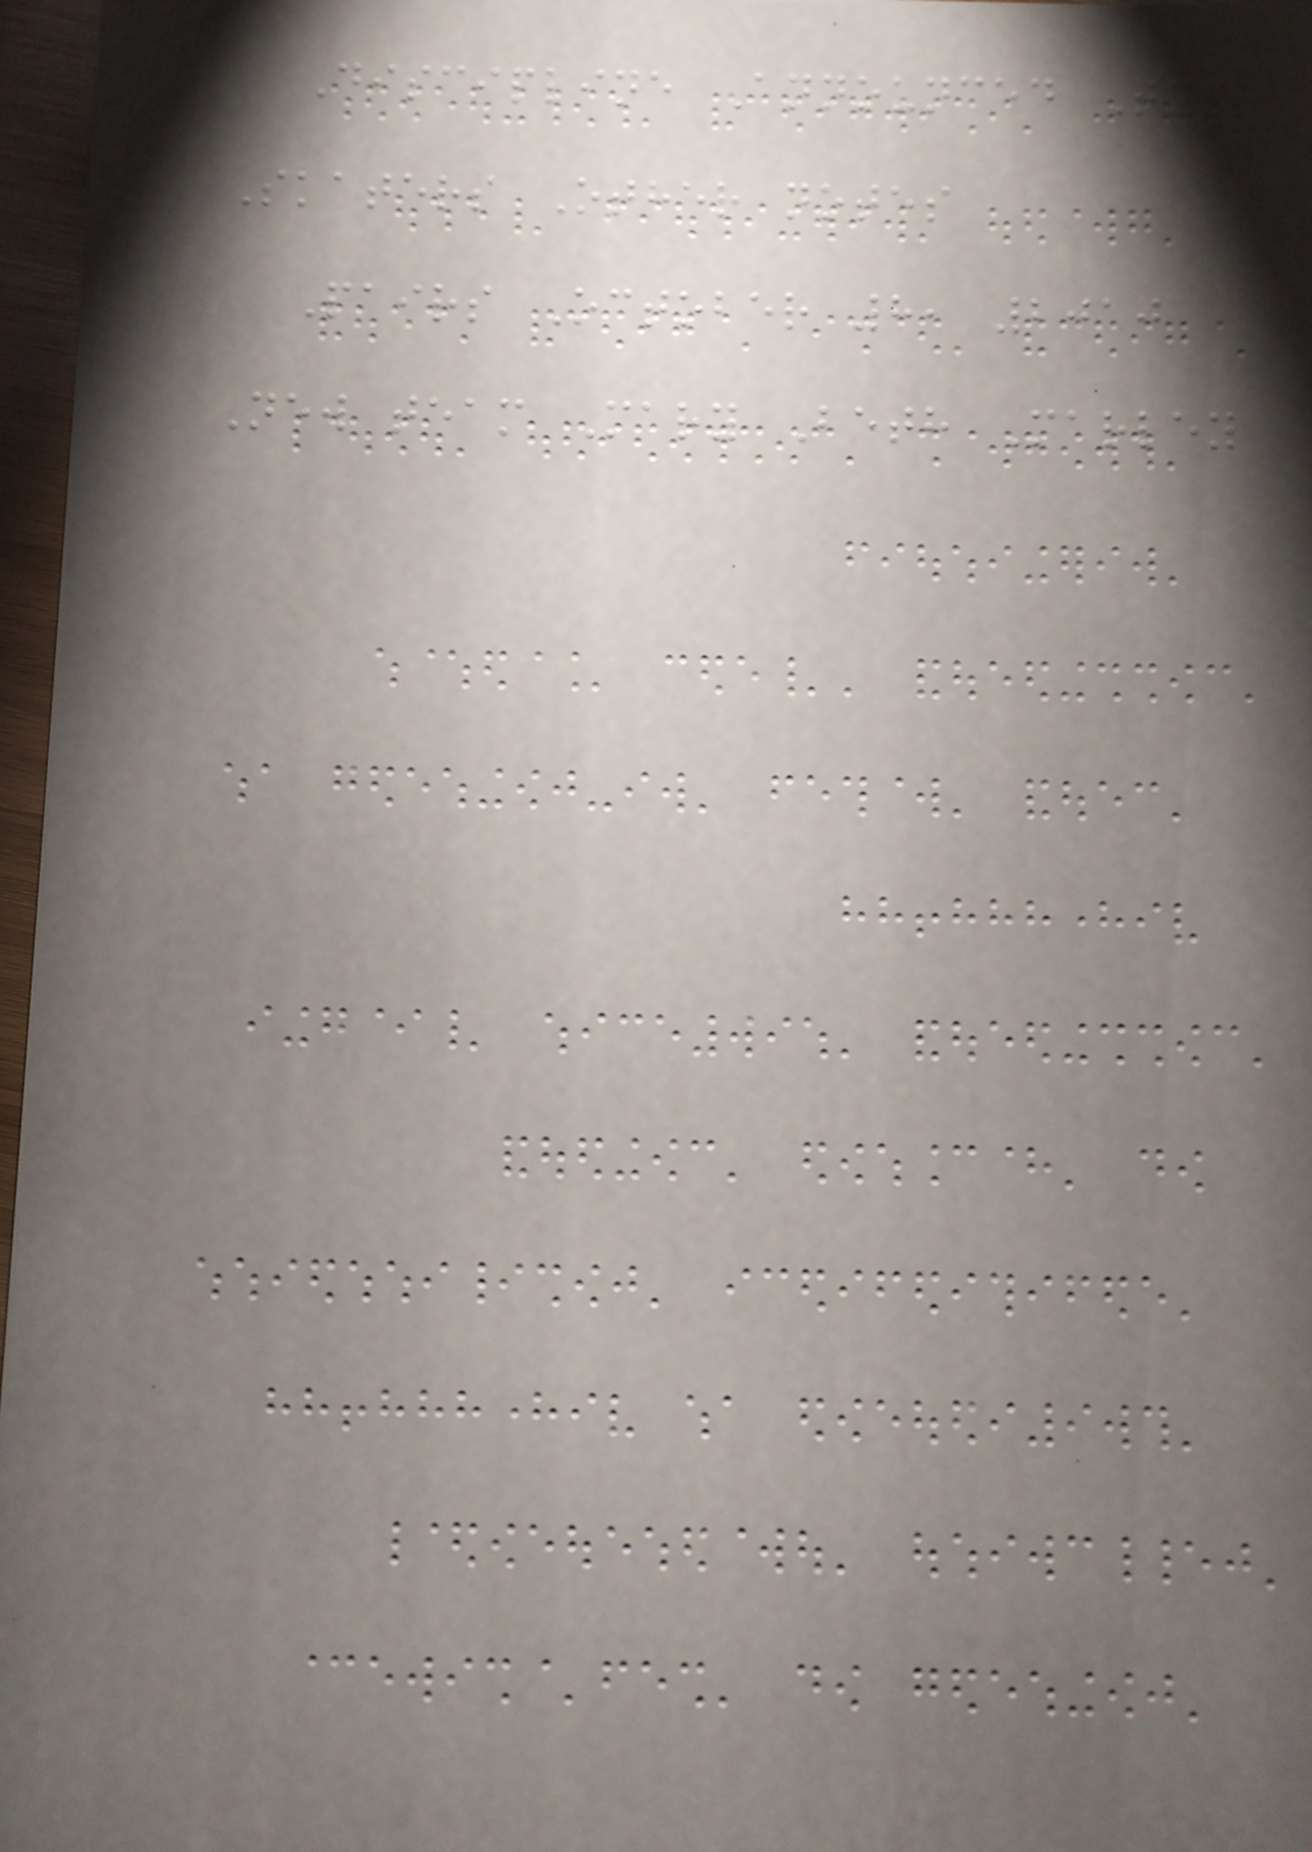Discipline Announced Type
Skaters Other notes
Pairs October 8, 2010
New team Mary Beth Marley
